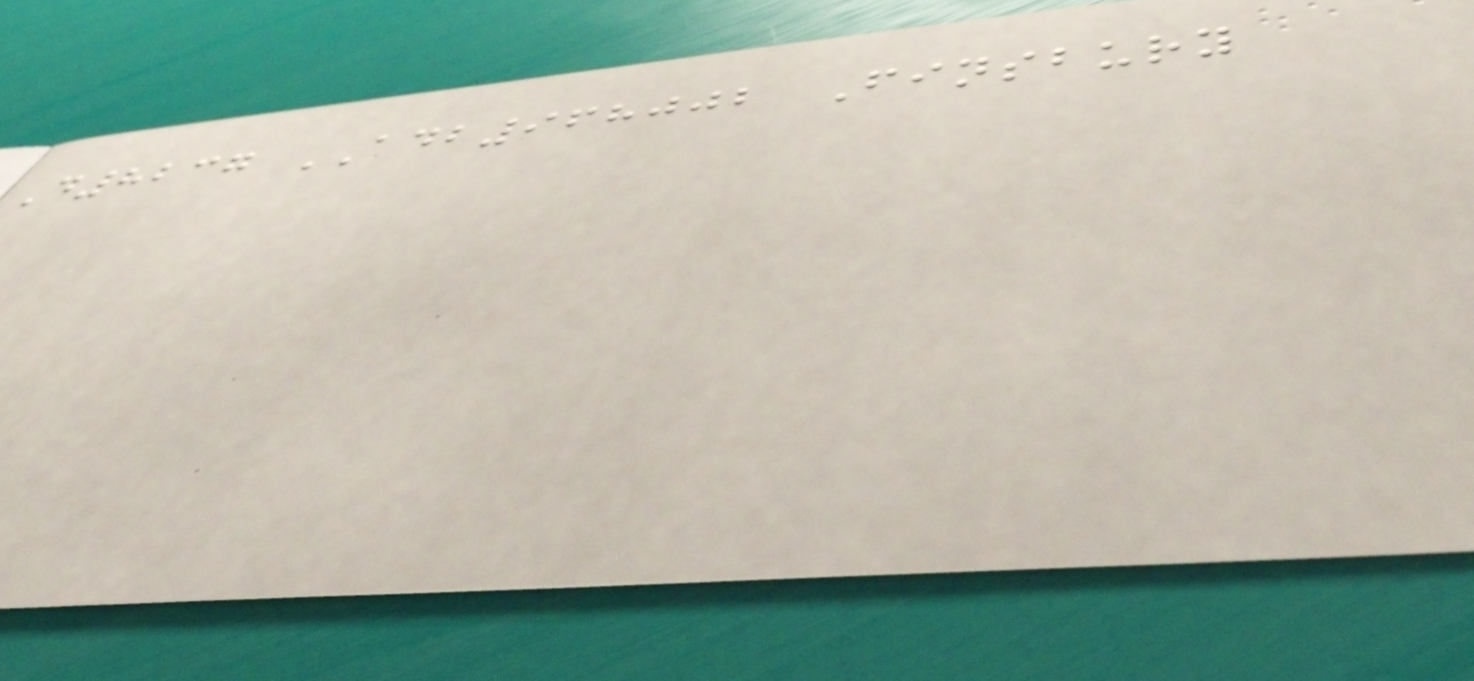D8237 ADB968002 Finsbury
